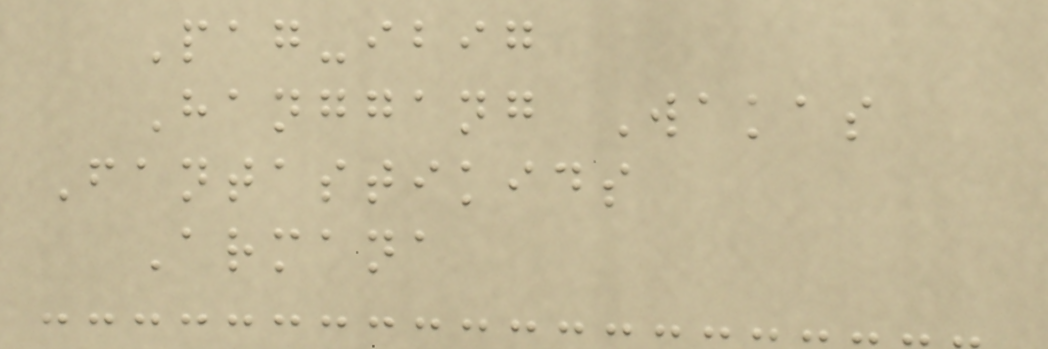Pag-ibig
Hanggang Wakas
Fantastikids
Armana
